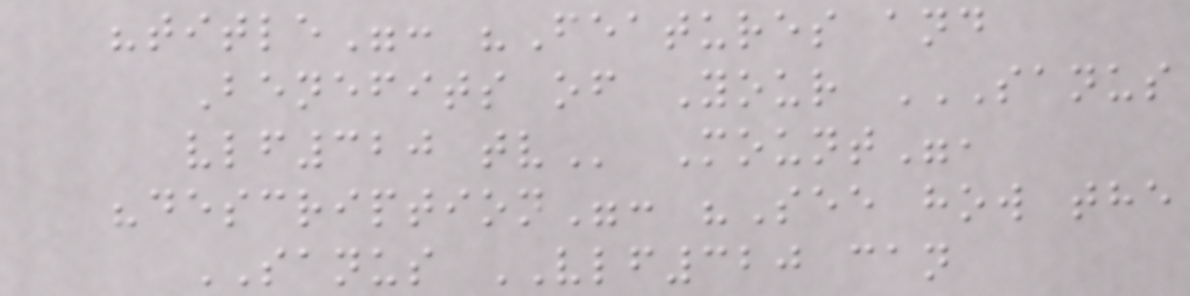"title": "Features and
Benefits of Your SANUS
VLF320 TV Mount",
"description": "See how the
SANUS VLF320 can
